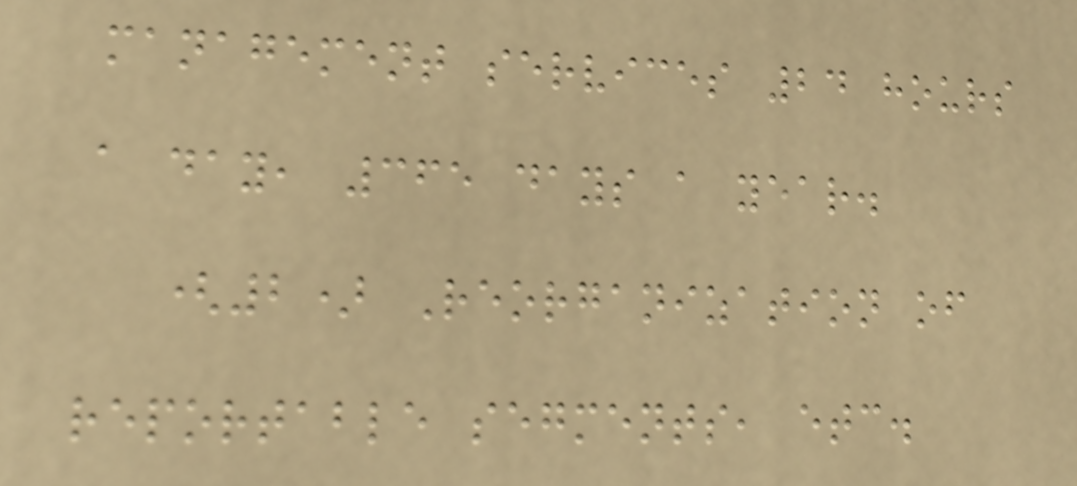management services 24 hours
a day, 365 days a year.
(2) Reorganization of
reportable segments, etc.
